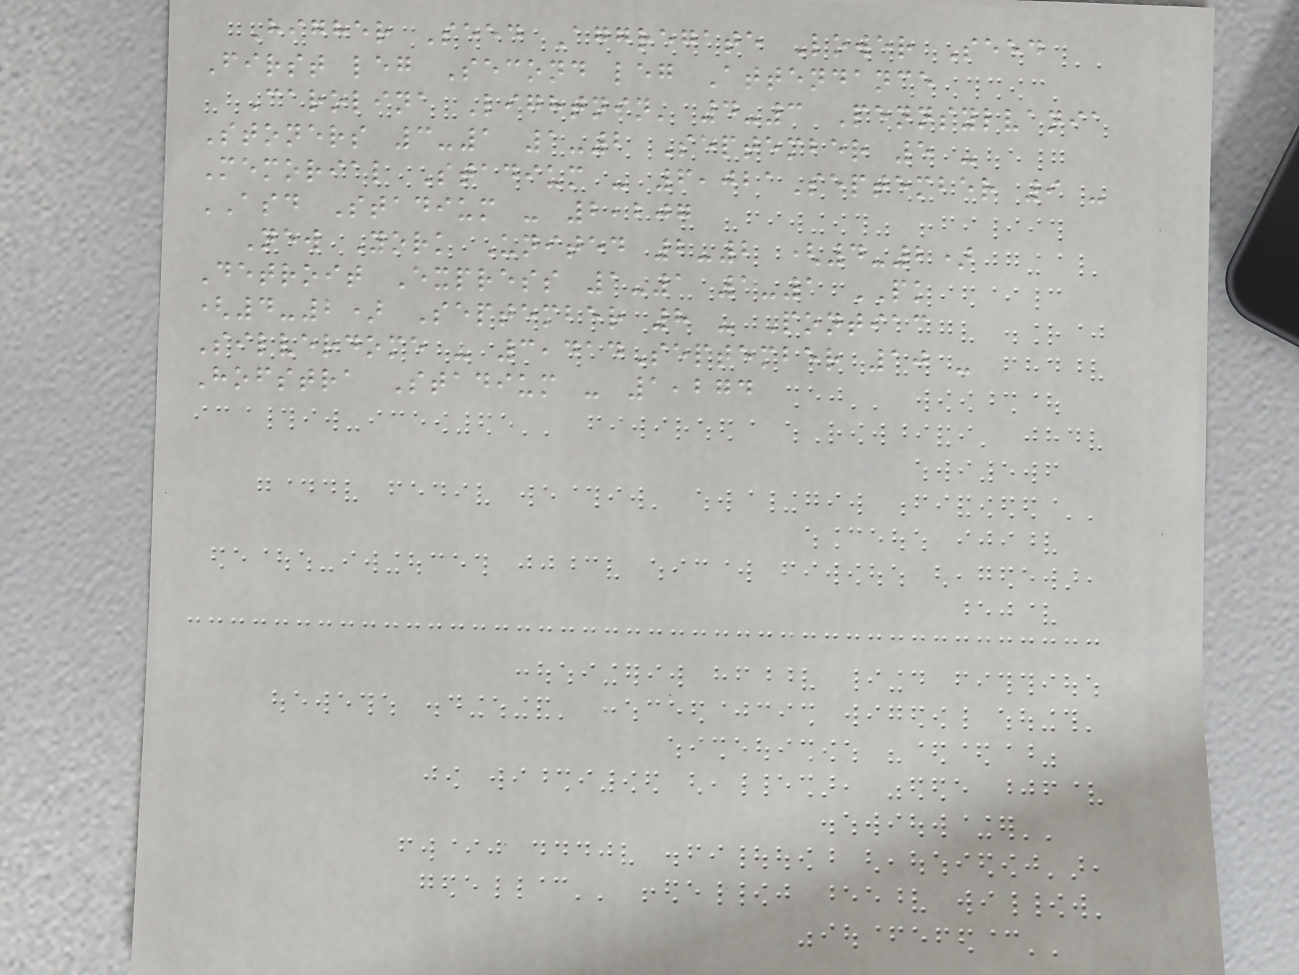Higher Seed Aggregate Lower Seed
First leg Second leg Attendance
Carolina Lightnin' 4-3 Pennsylvania
Stoners 3-1 1-2 September 5 -
Memorial Stadium - 6,021September 9 -
ASD Stadium - 2,207
New York United 2-2 (4-2)
Detroit Express 1-1 1-1 PK
(4-2) September 8 - Pontiac
Silverdome - 3,414September 10 -
Hofstra Stadium - 1,274
